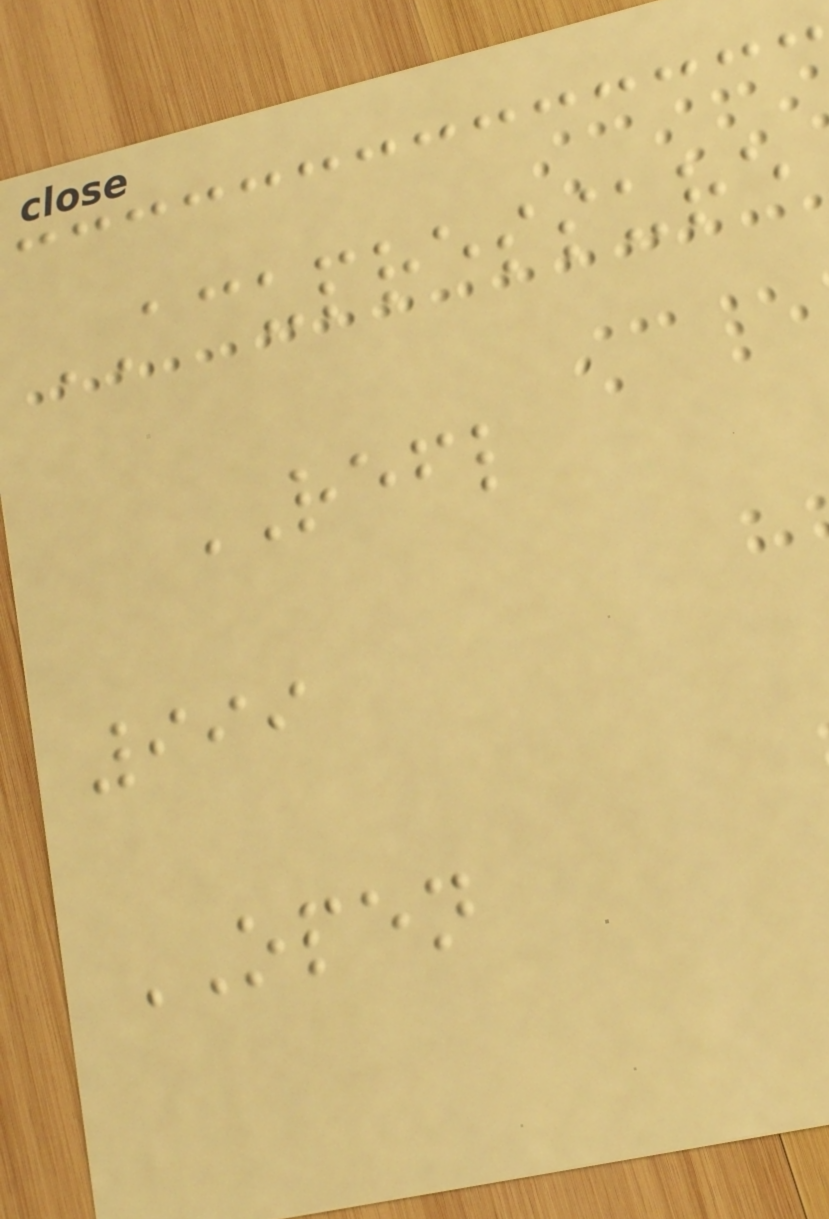ACUPRESSURE
REFL
999
OPEN
